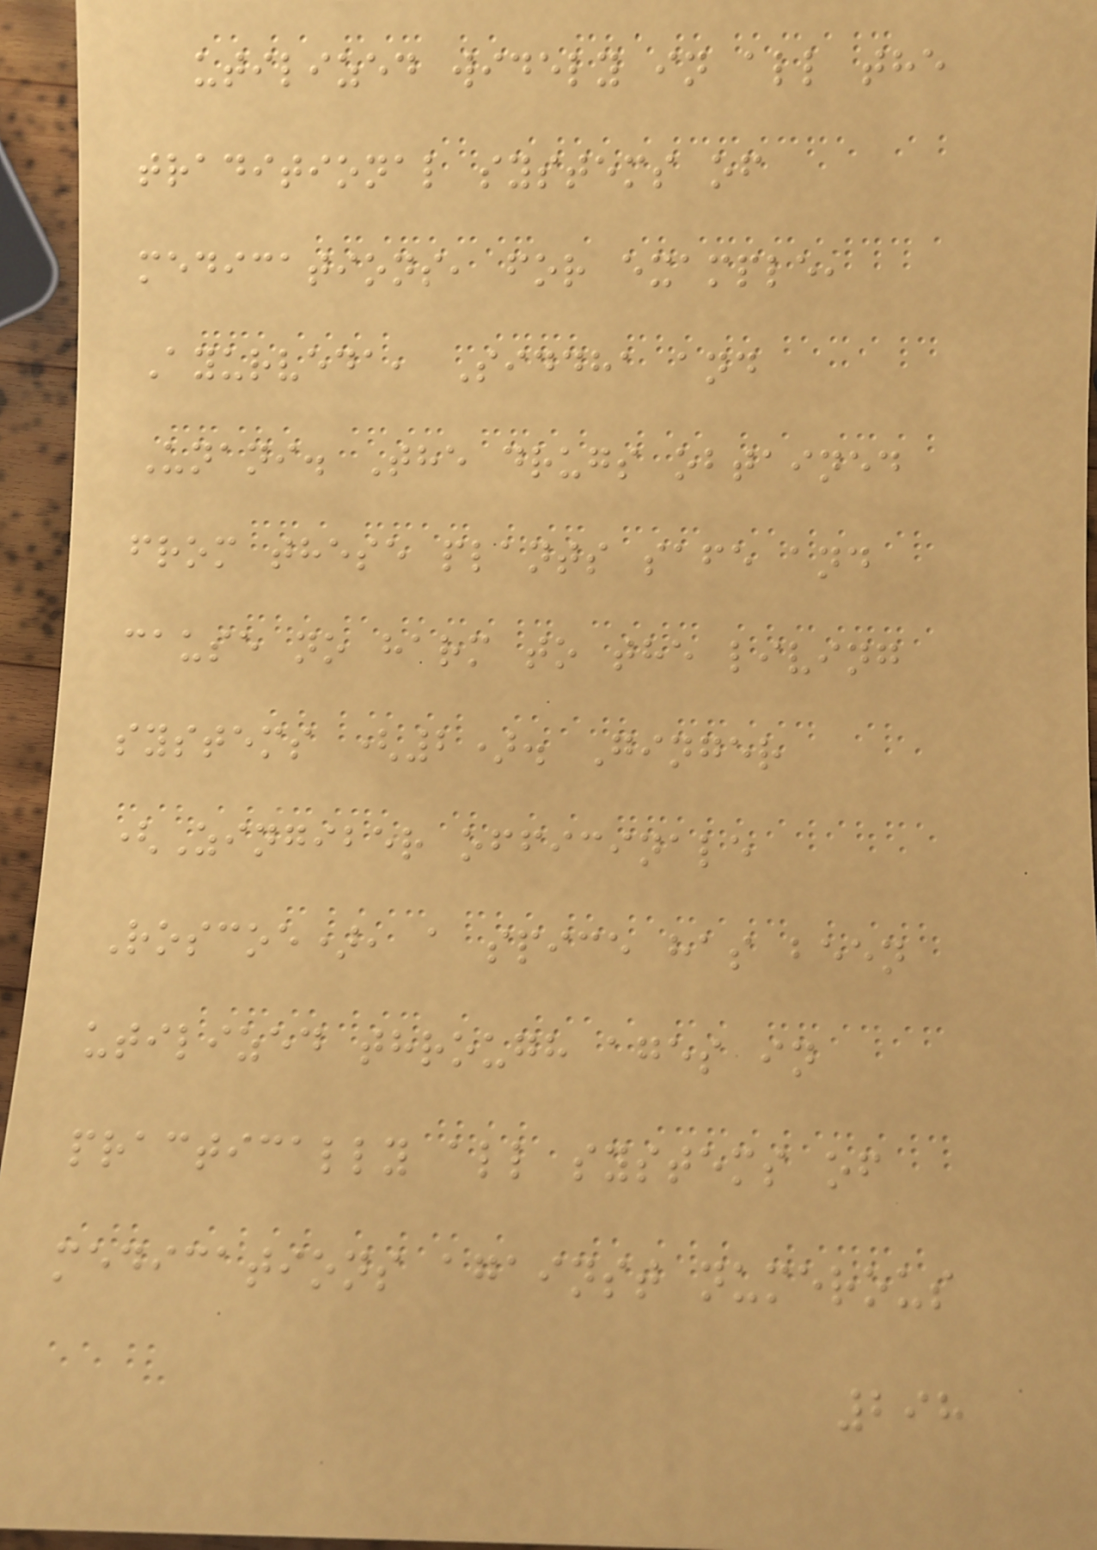utilized widely in all the
traditional systems of
medications, for example,
Ayurveda, Siddha and
Unani. The drugs obtained
from these plants safe and
cause no harm to the living
systems (2). Ginger
(Zingiber officinale
Roscoe), a spice has been
utilized through ages in
practically all systems of
medications against numerous
298
